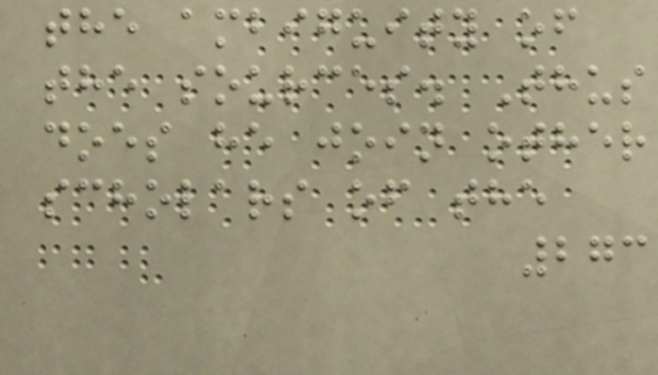the ambiguity of
the sources. Thus
does he join other
scholars of the
273
